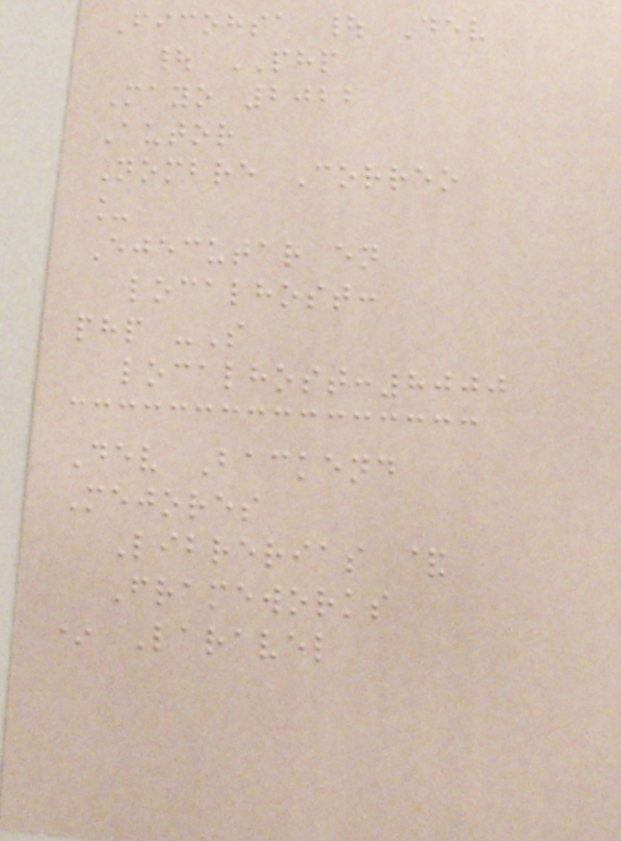Ficohsa | Dev
| PHP
Mayo 2022
Autor
Nombre Correo
_
Ejecutar en
localhost:
php -S
localhost:8000
Dev Backend
Mejores
Librerias &
Frameworks
* Laravel
